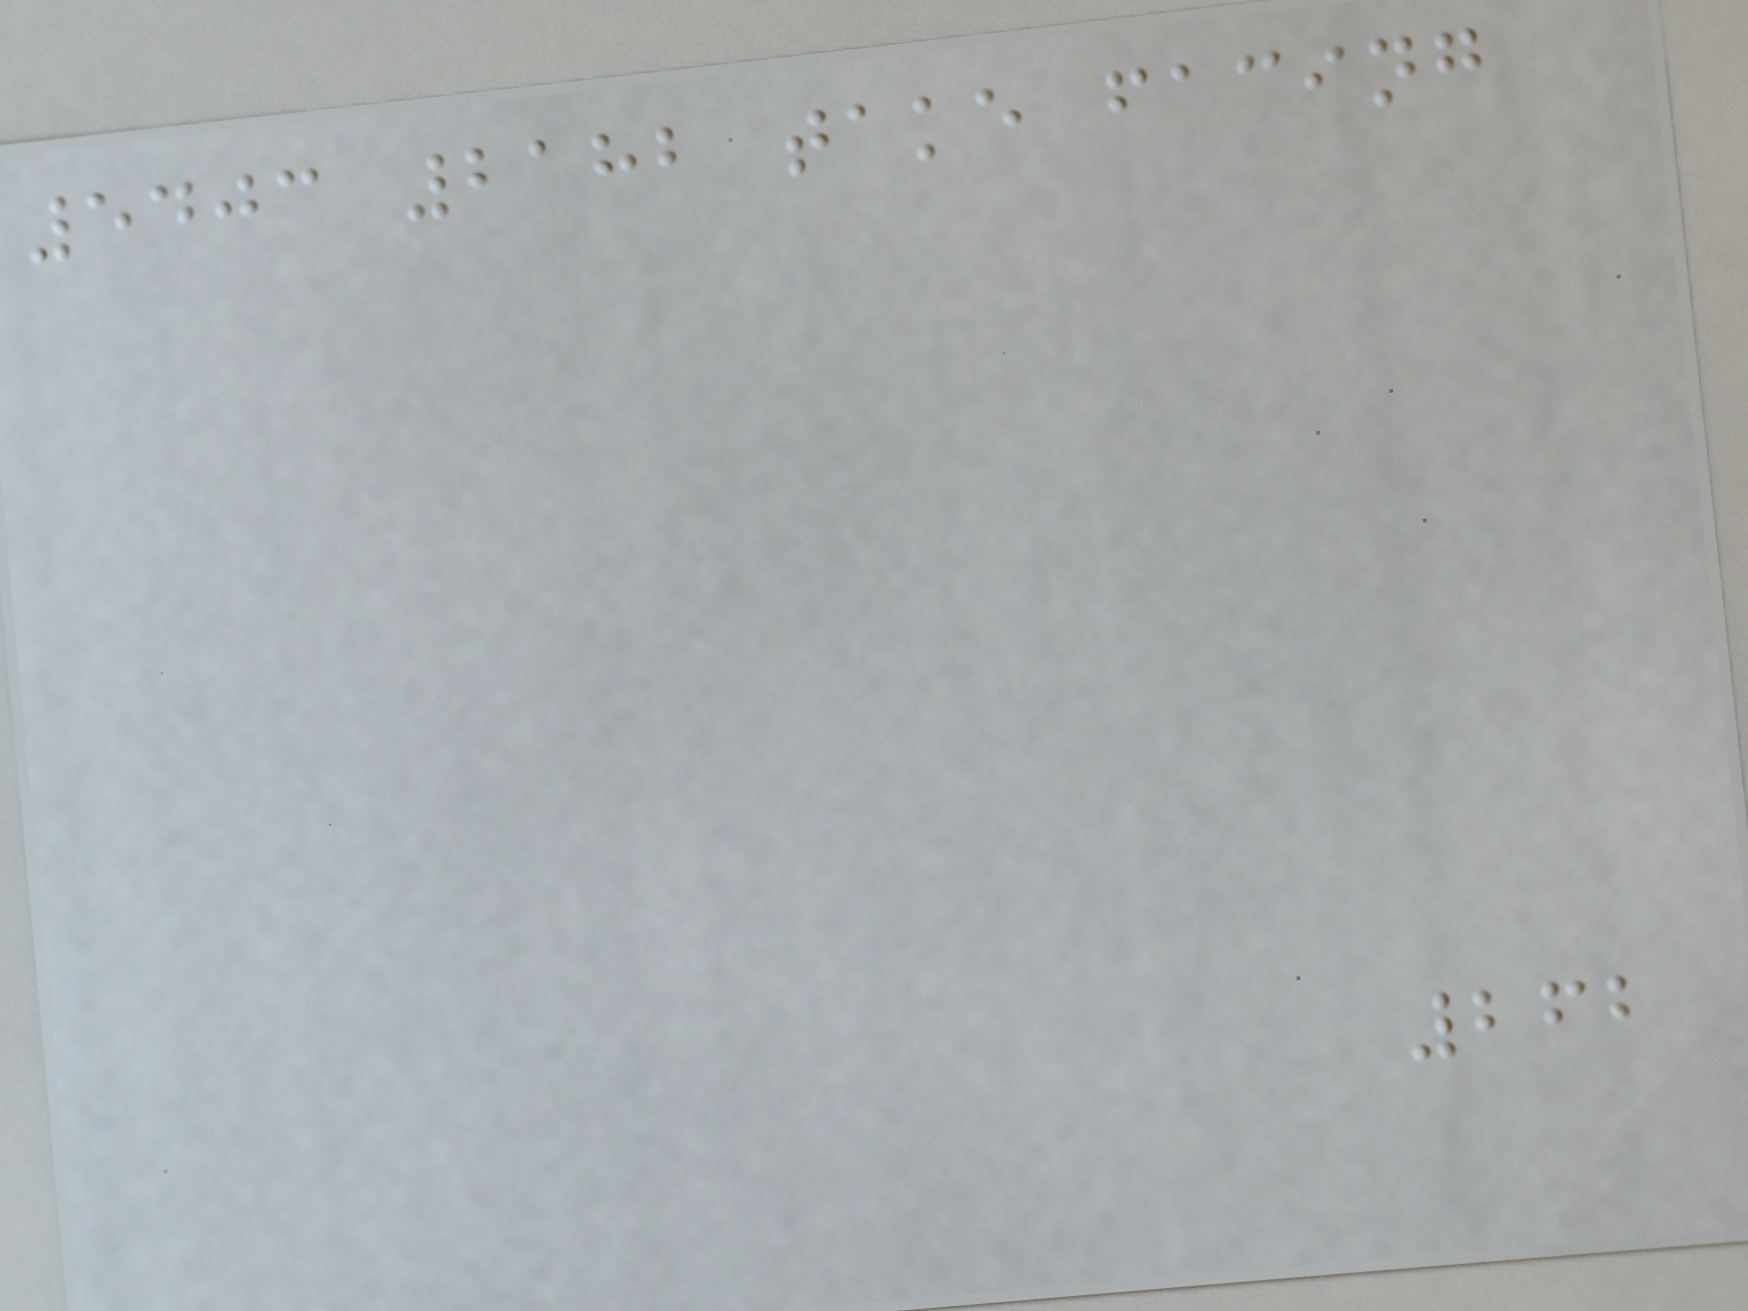5403 2182 take facing
262
